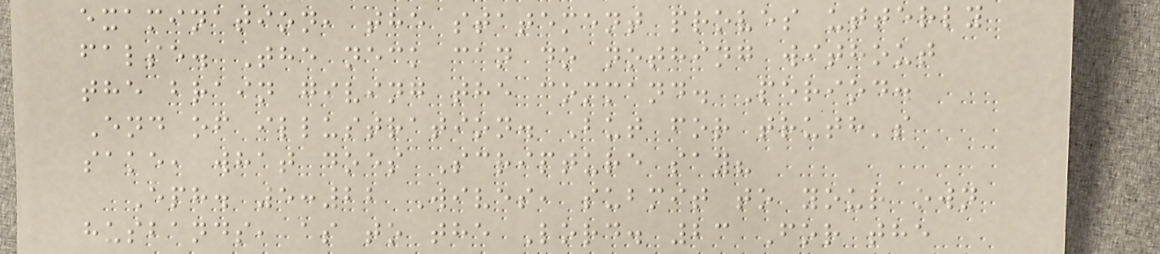examination, the statement proves utterly
false. The neck can do nothing without
the brain giving the command. Period.
End of illustration. But for truth's
sake, what does Scripture say?
Eph. 5:22 Wives, submit to your own
husbands, as to the Lord. 23 For the
